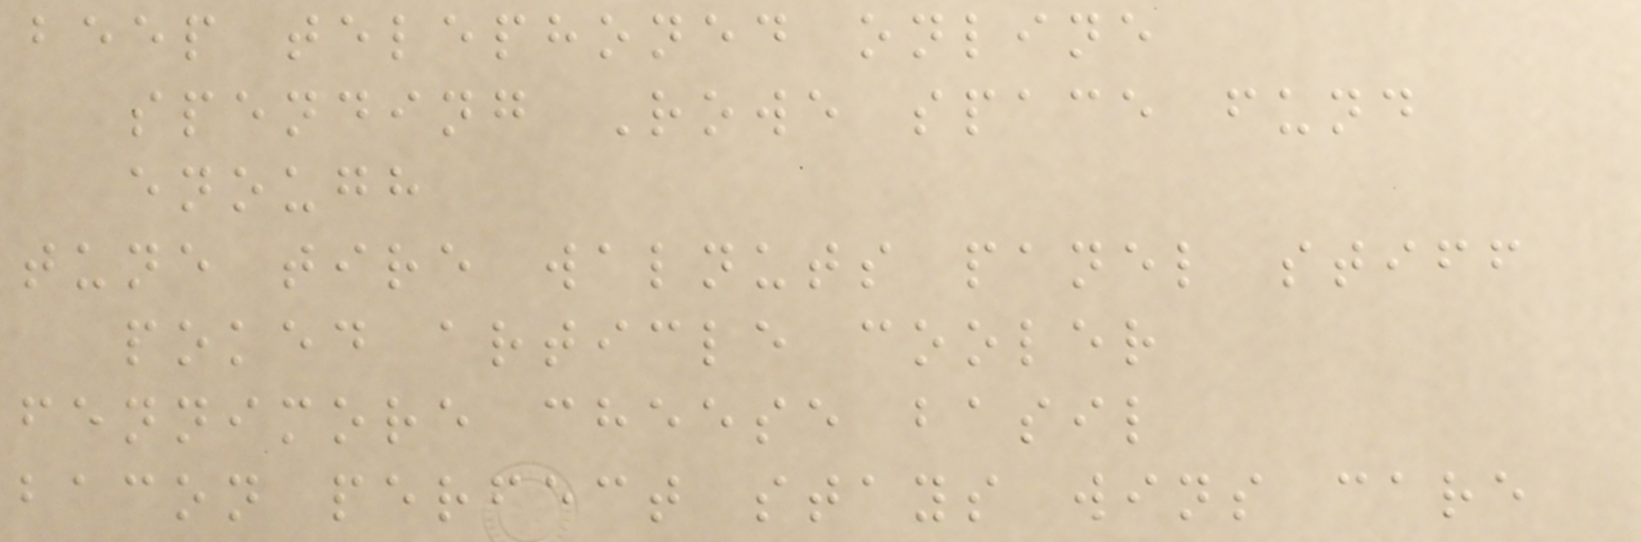beep telephoned online
spending Rowe space fund
enough
tune tire walnuts panel stiff
poked article cooler
fennimore cheese basil
bacon perfect stays wins care
